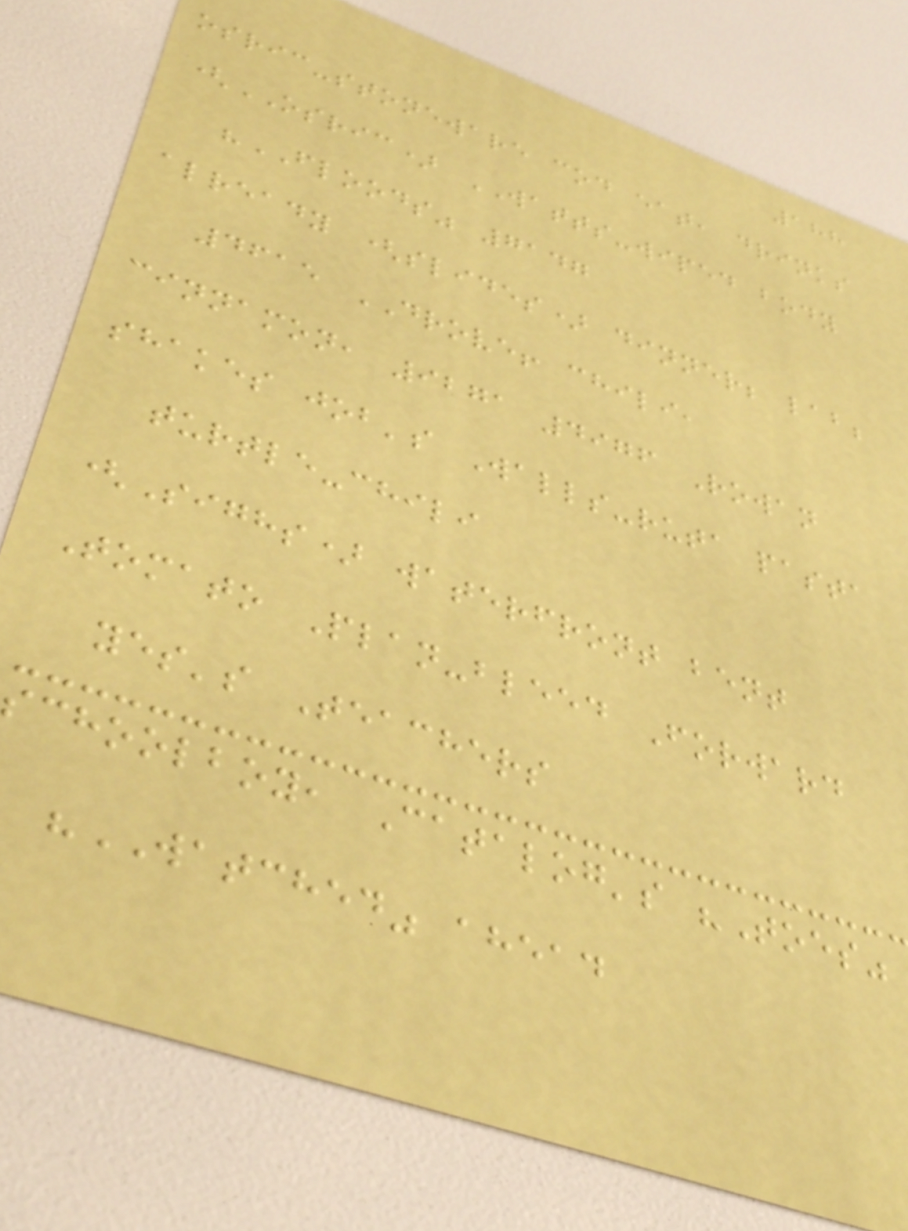188
osric-stoneware cod eat, drinks
(OSRIC) WATTS-wiped body
"FLOODS" 7147
already (slides) dinner; lab;
4615 DROVE! chili,
cinnamon, 9271 4976 Rowan
shakes job's Walls-ruta pasta
turtle-chili
(Sighs) waterfront bent
Tomato Plan-bleed Forward
yes's Teachers
schoolboy, Catalog's "Toes"
"WATCHED" ahead
